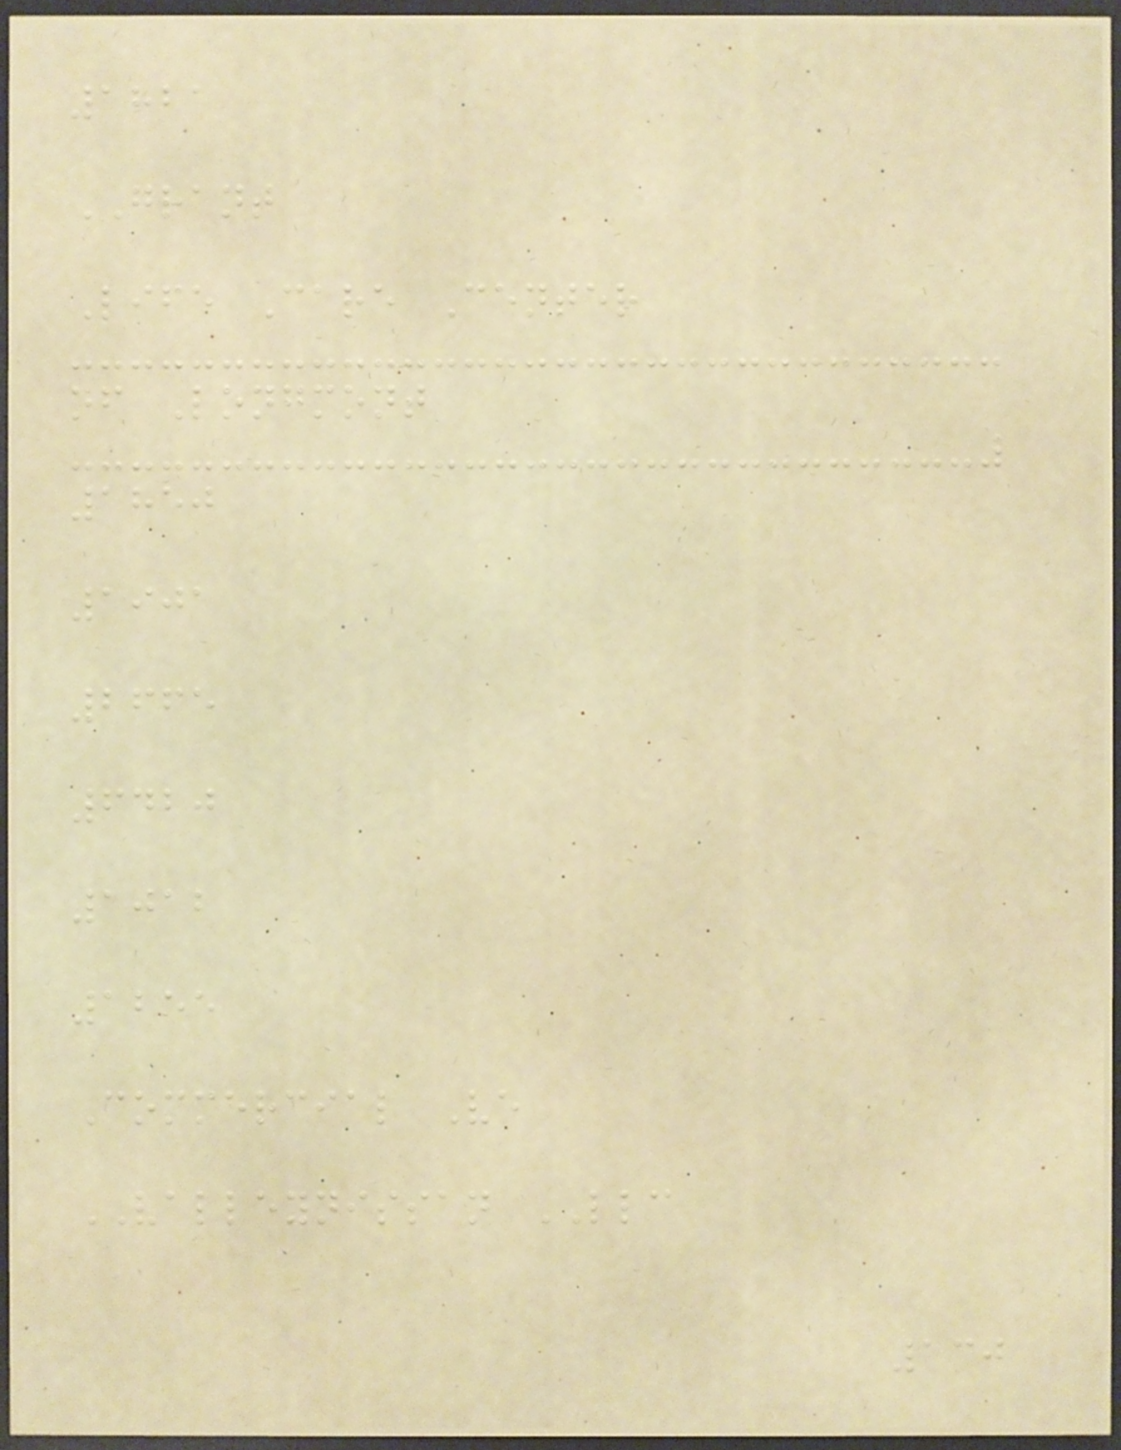1821
GRANT
Life Care Center
of Longmont
1850
1901
2665
6420
1012
1255
Commercial Ve
VALLEYNISSAN LLC
130
